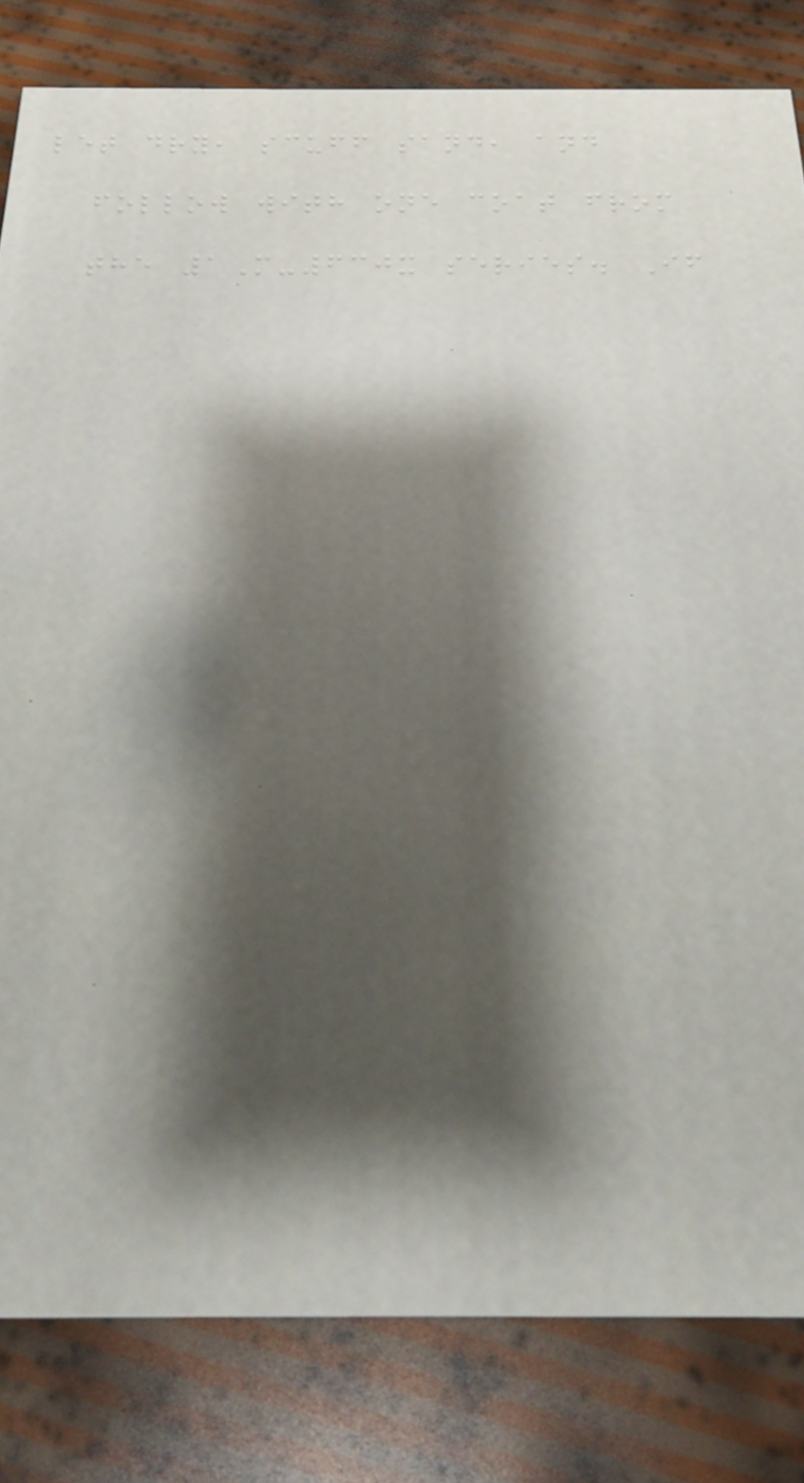let dry, scuff sand, and
follow with one coat from
the 1M-630x series. If
